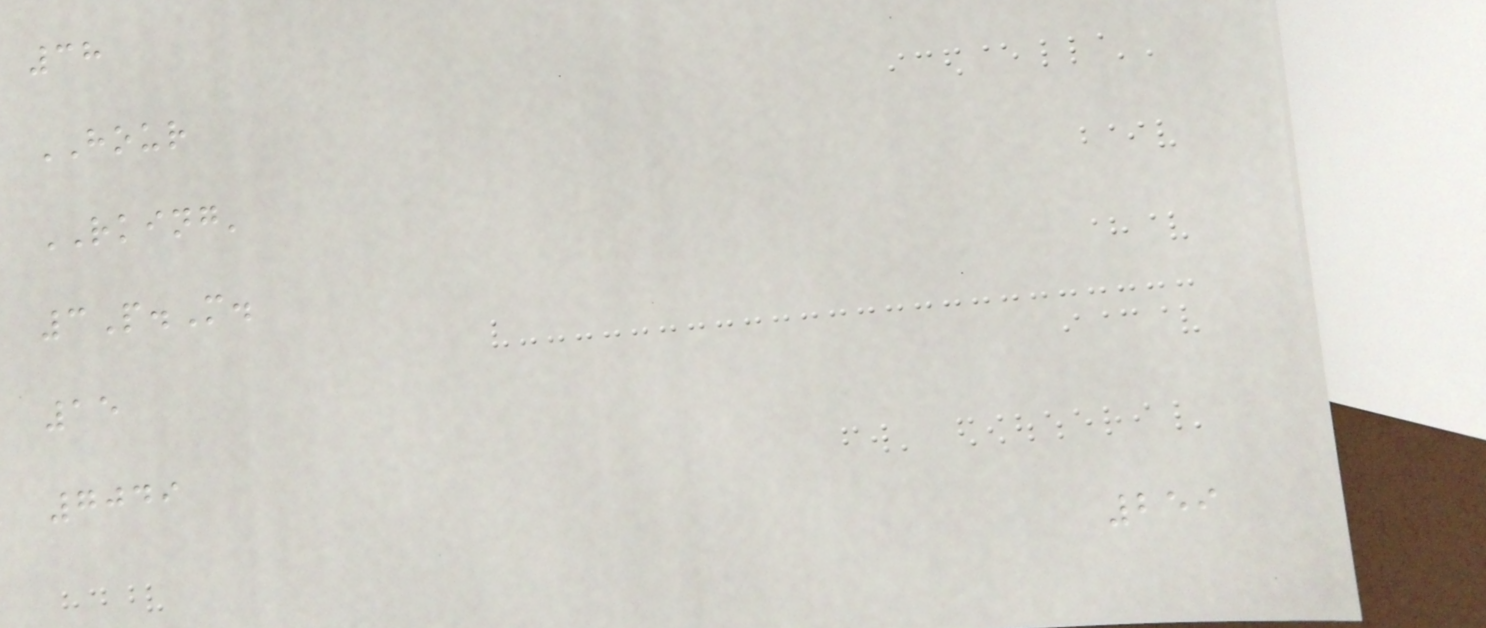38
HOUR
RKING'
3P.M.
15
7049
259
